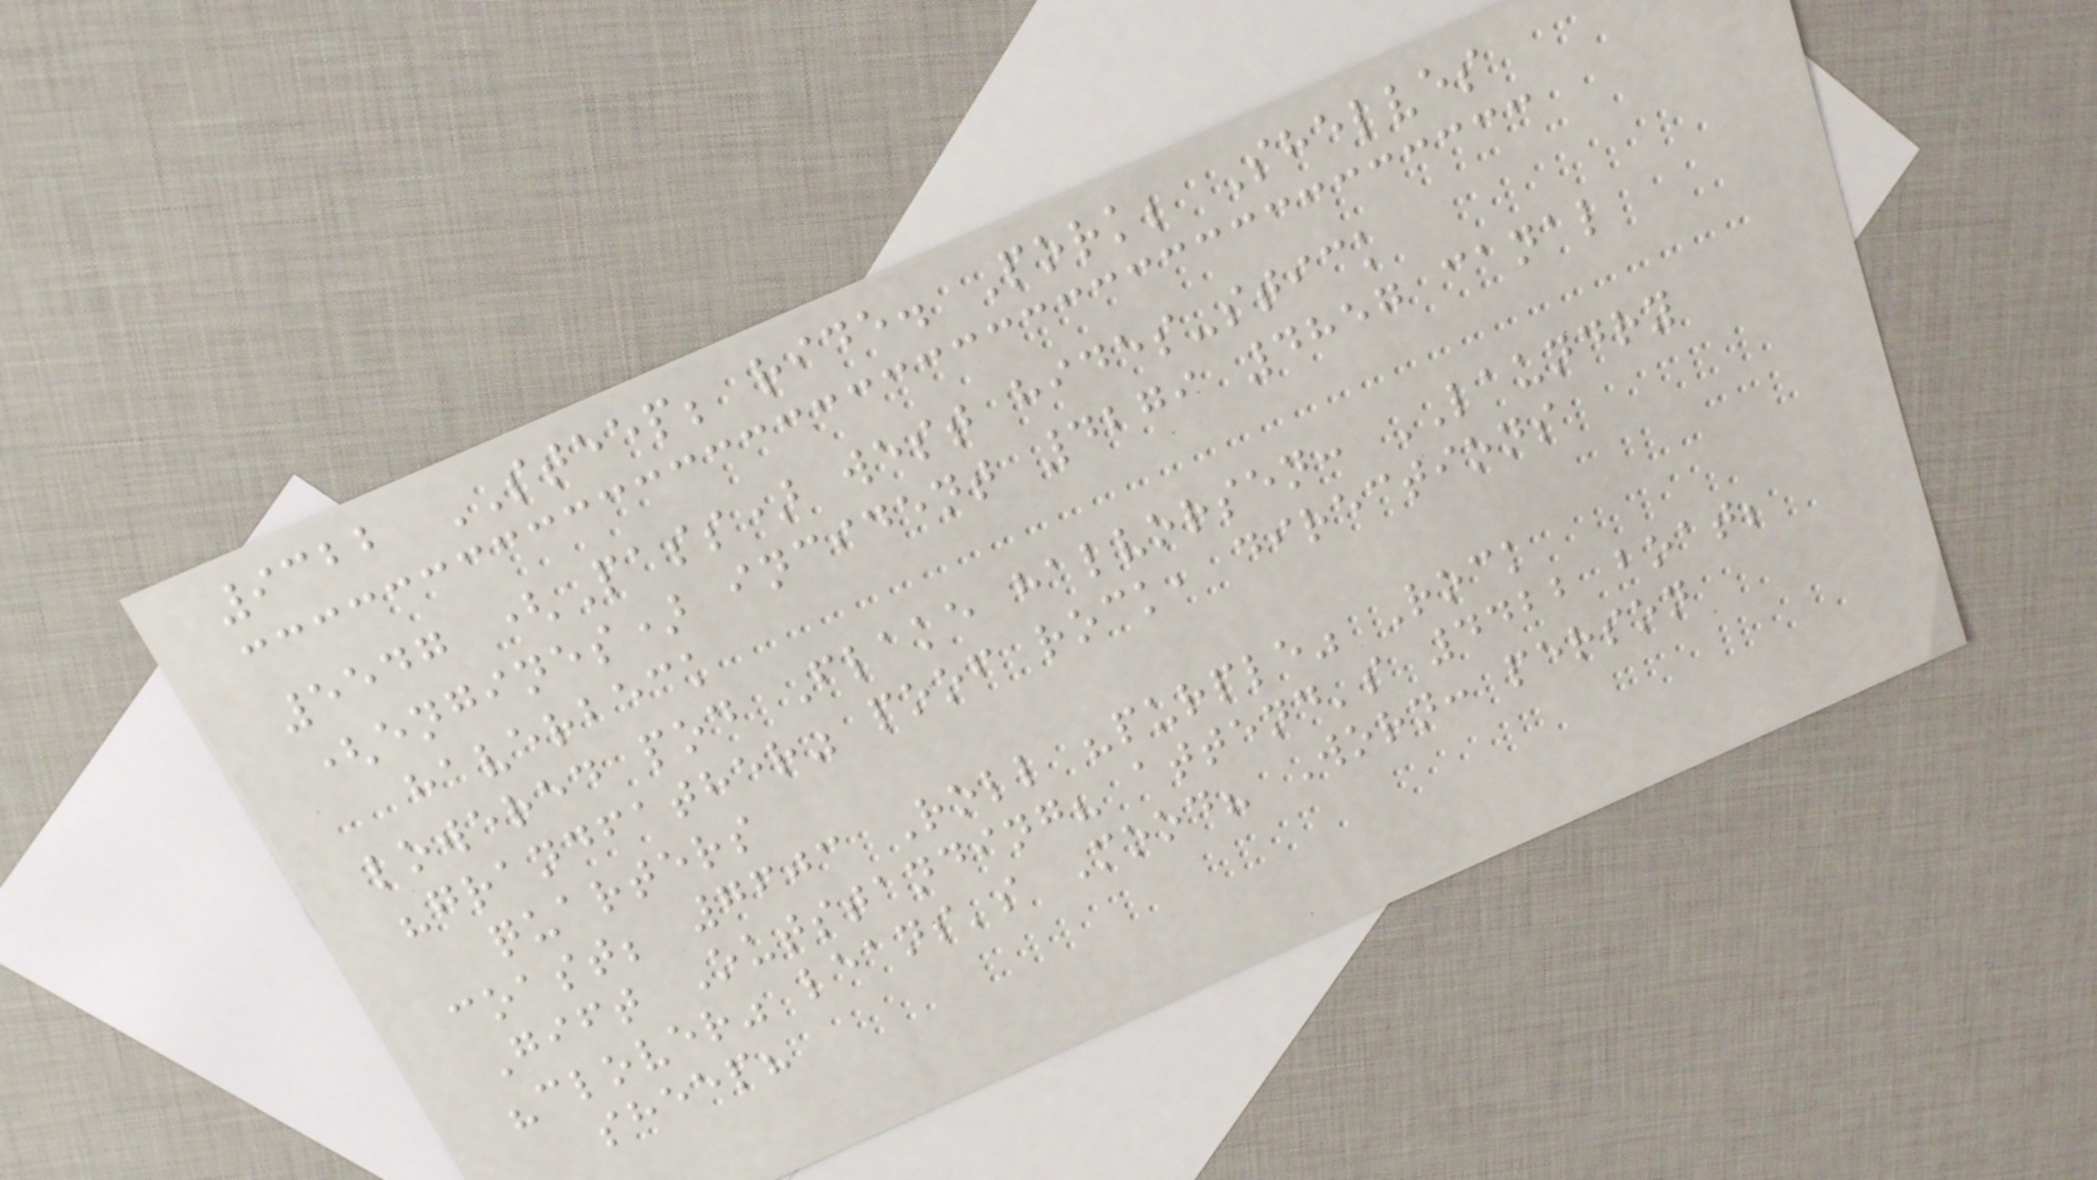9322 STEEP; ride. Pork; Shelves
5547 (Pass) west hides-stick
(engines) incident 4279 4857 canal
haverbeck
lowered pod Flake halvorsen: LAUNDRY
"grandfather" poof rock, directions
quarters
coast; 7603 Roll "purple" Rock
Gift Outstanding? attend's 4422 boat;
"clover" leans's Mood? Worn: person
sheep?
